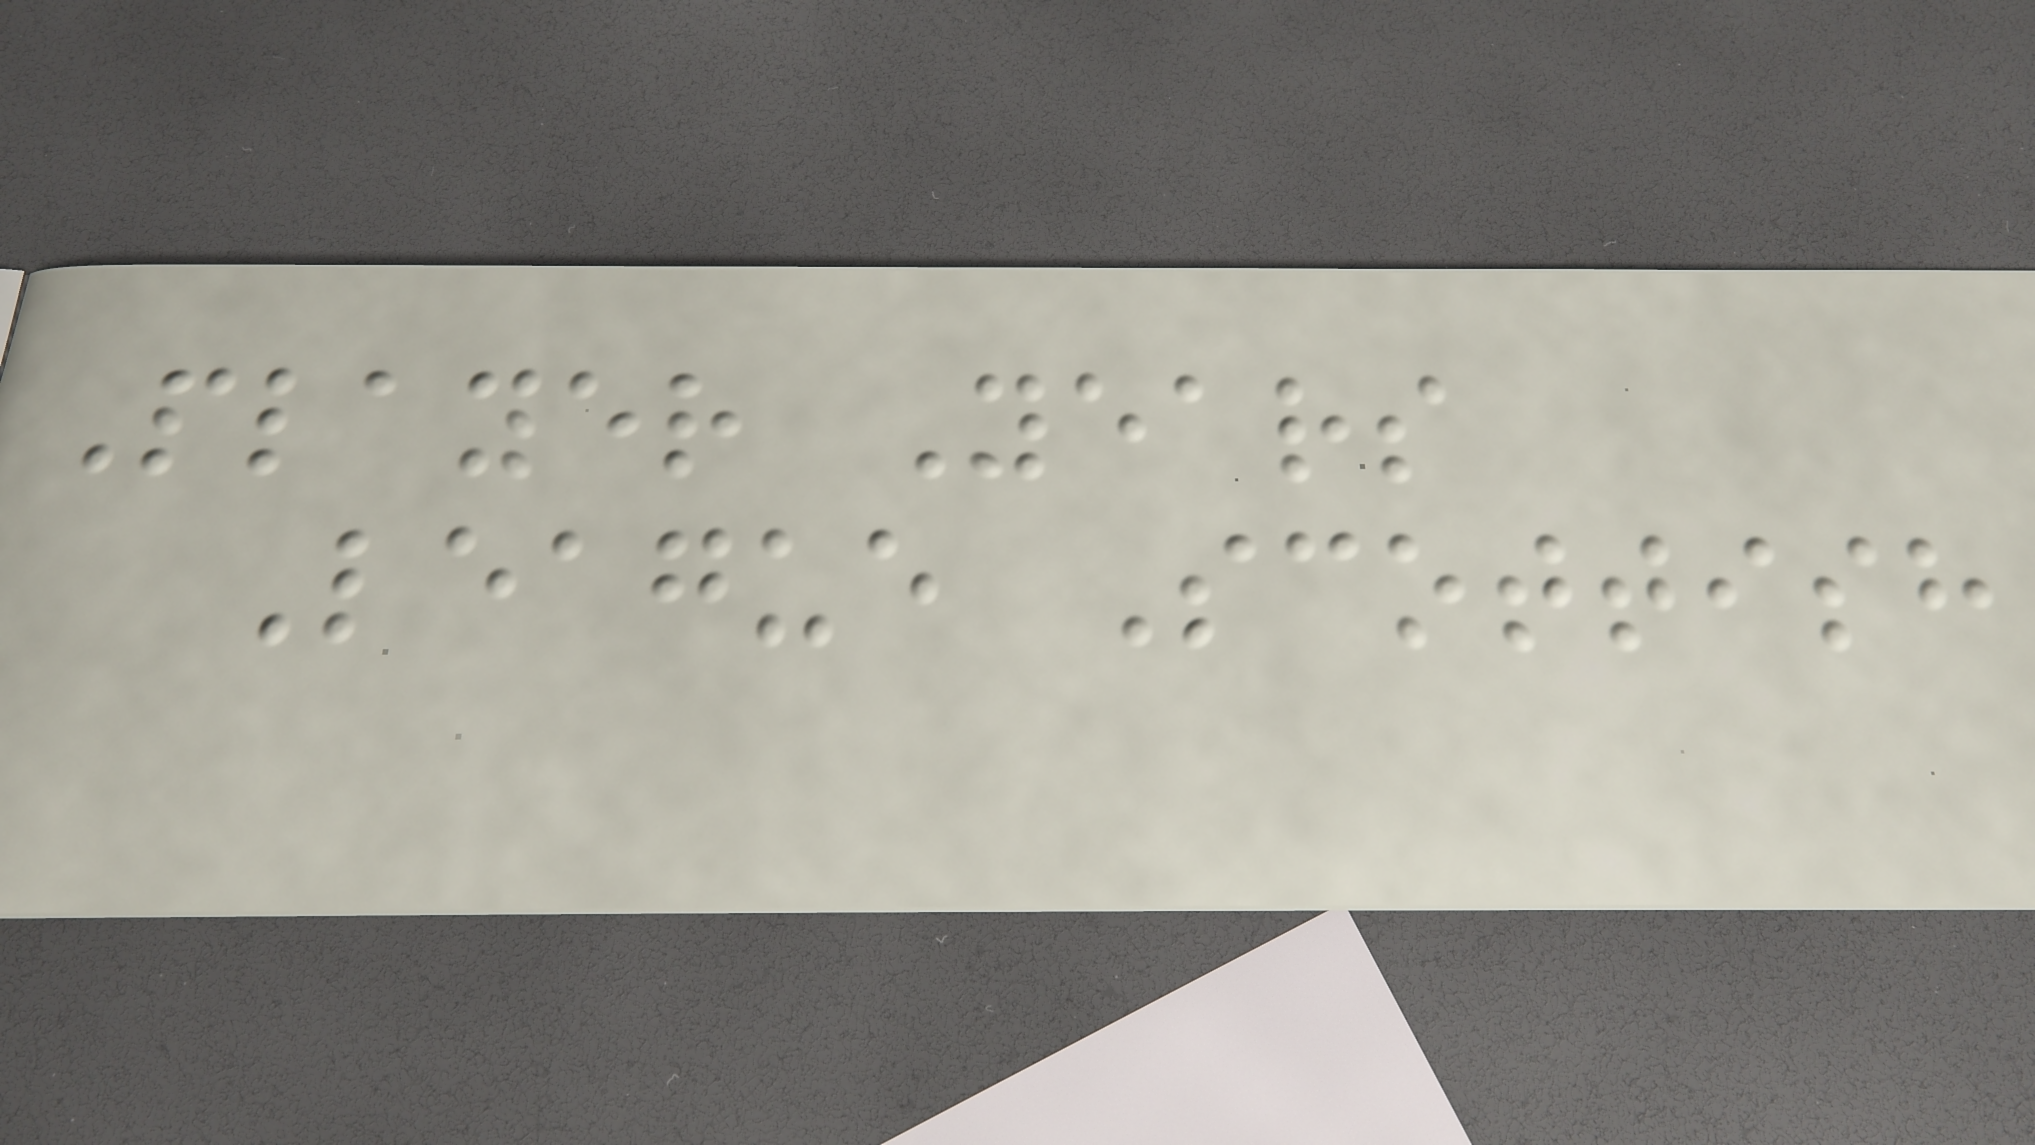Player Years
League Scottish
